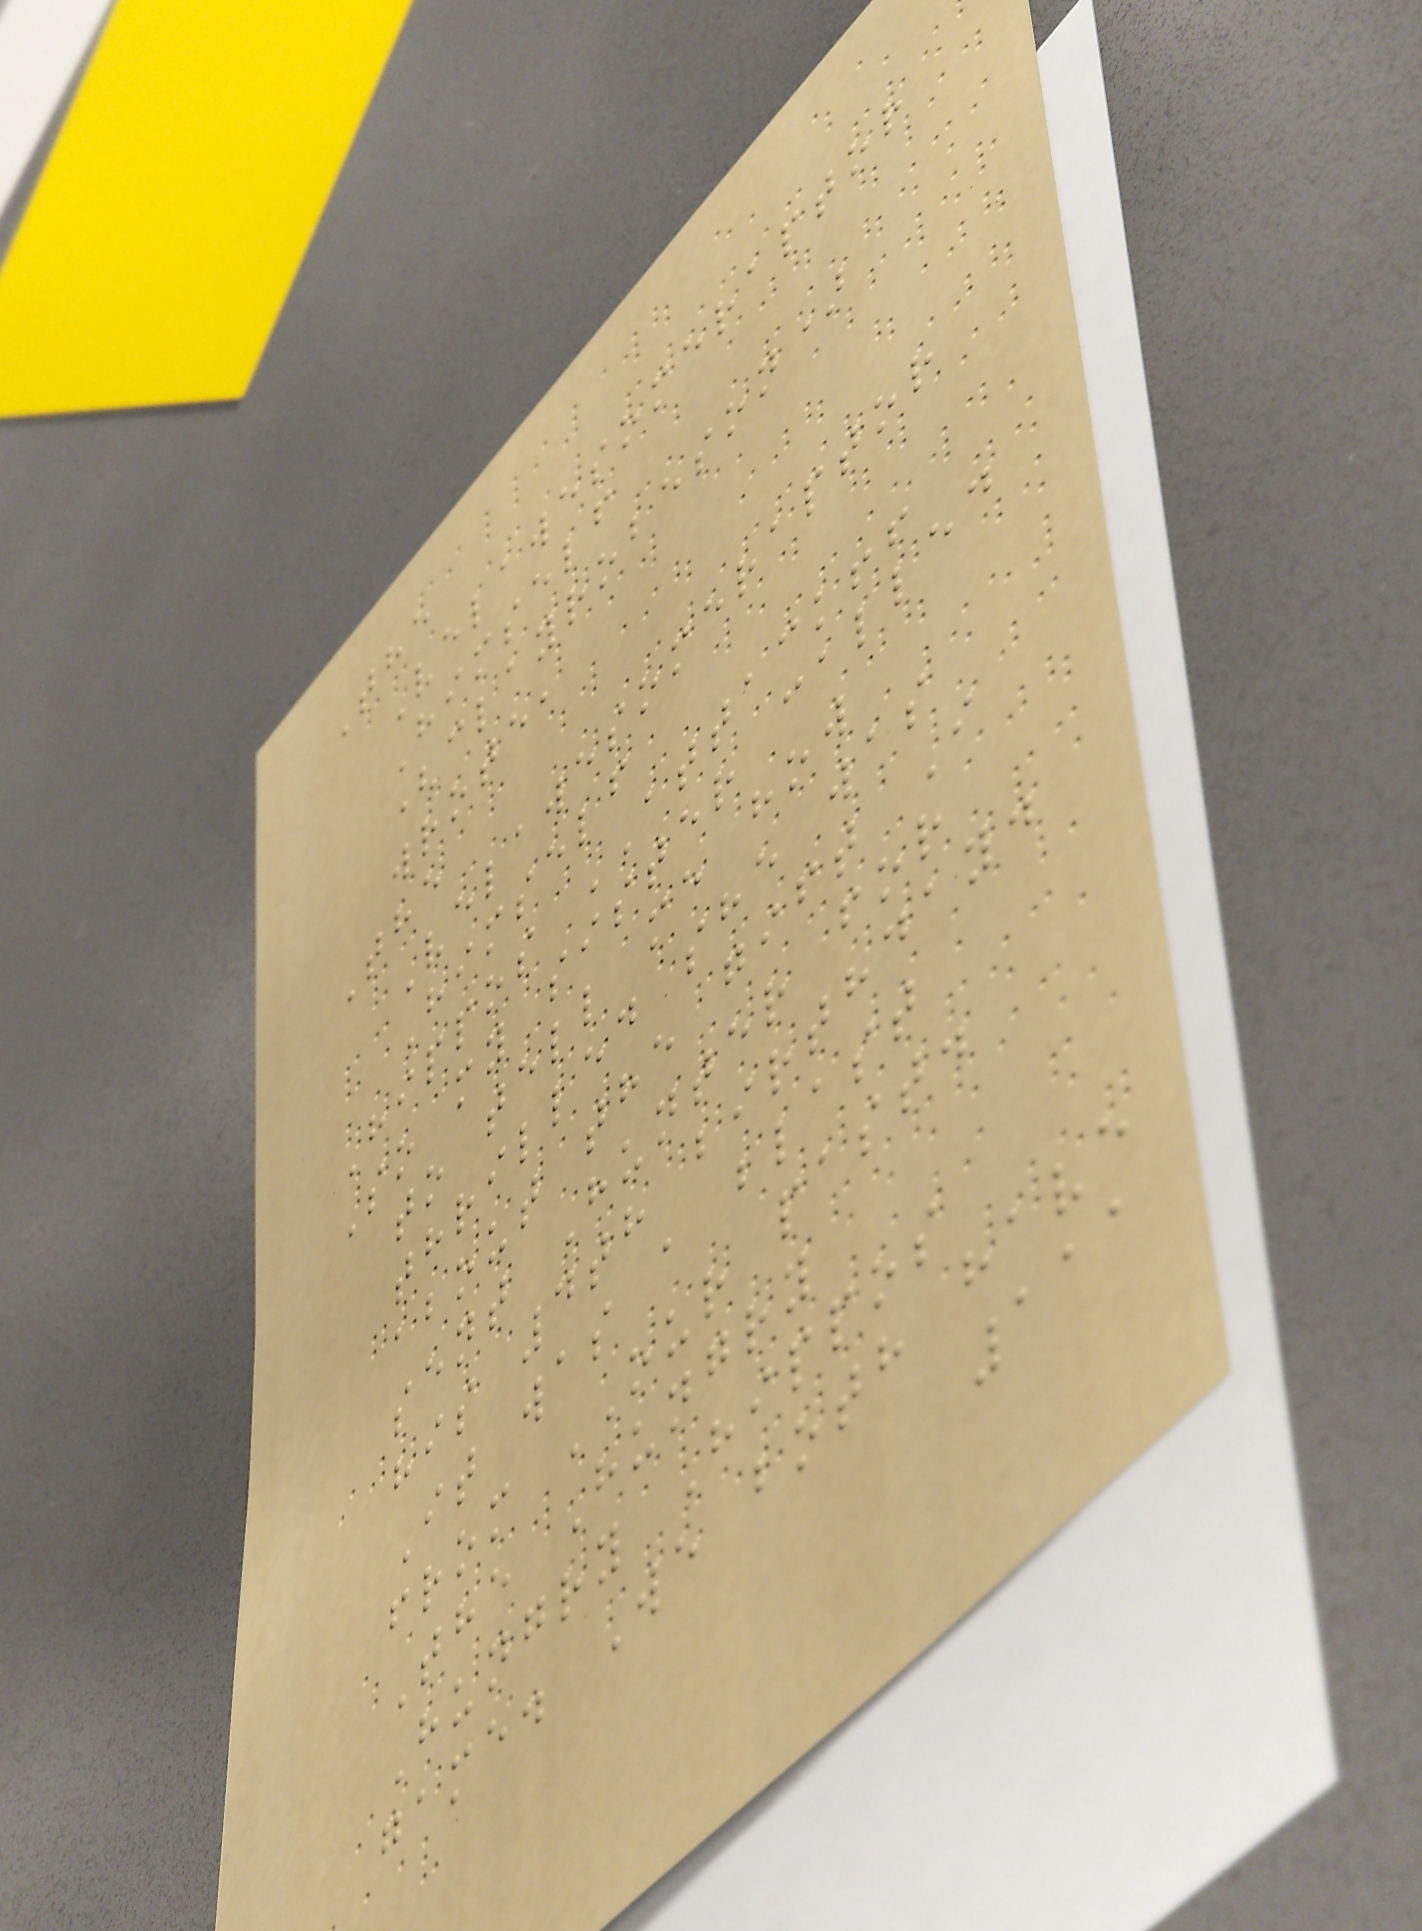The
Velawesomeraptor
Himself
(clayrobeson)
wrote,
The
Velawesomeraptor
Himself
Hippos ATTACK!!
So my sister called
to tell me how
thrilled she was
about the gift I
sent Hunter for
his 4th birthday.
It was a blast
from OUR past.
The Hungry
Hungry Hippos
game. We both have
111
